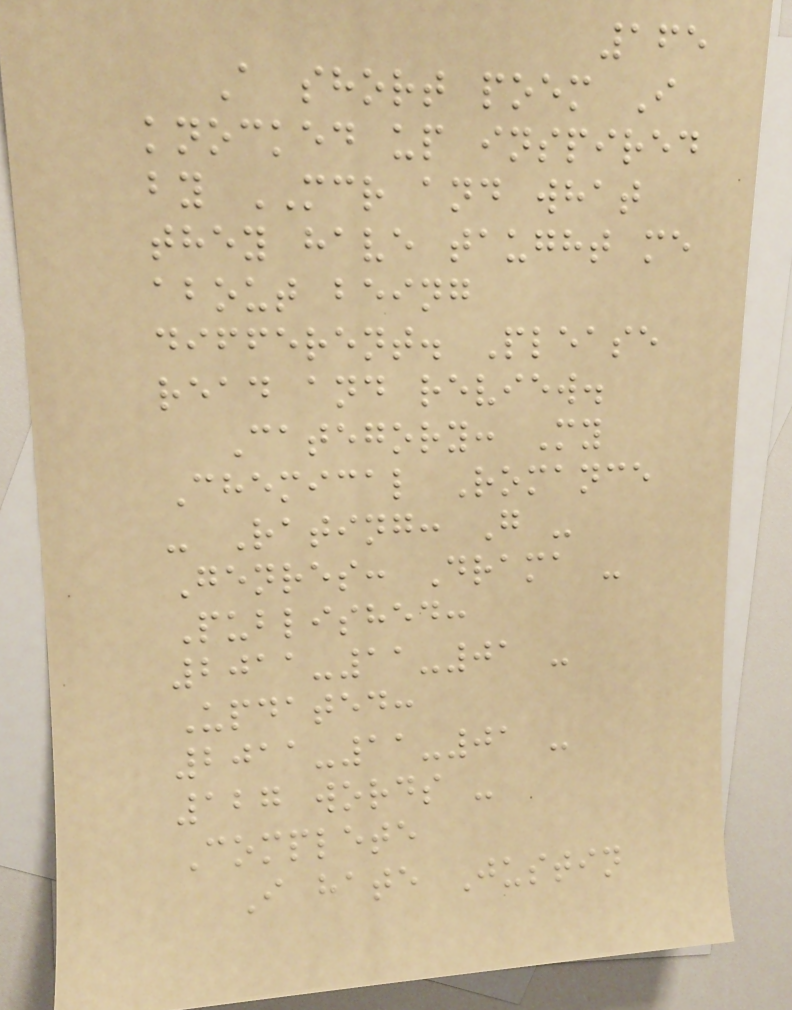165
A short poem I
knocked up inspired
by MCR and what
they have taught me
about being
different. Please
read and review.
Category: My
Chemical Romance
- Rating: G -
Genres: Drama -
Published:
2011-11-01 -
Updated:
2011-11-01 -
127 words -
Complete
I hate Justin
